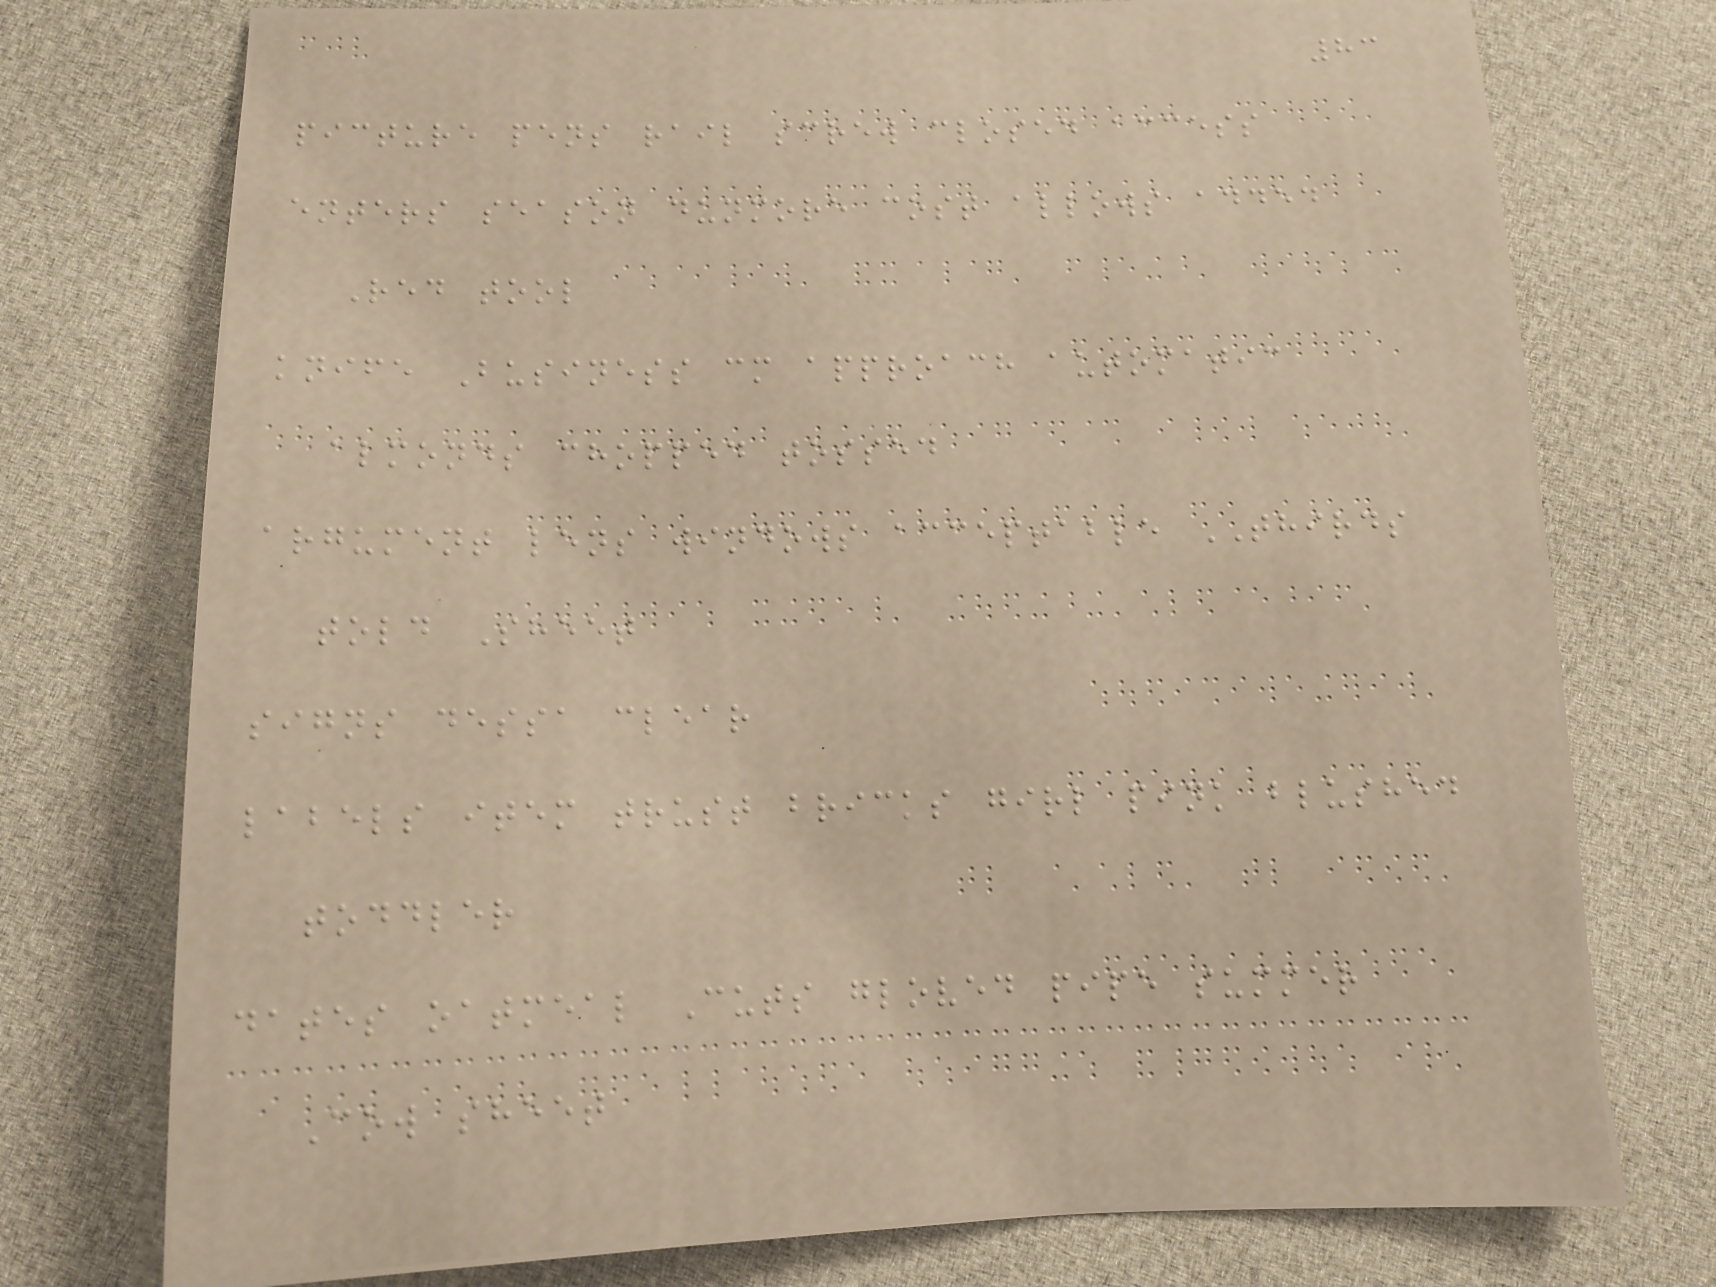83
picture pens rail screw closed access
enters season dunmore cost allows added
Red tool
knife Business cm approach automatic
almonds chopped tossed
argument lens windows acceptable THIRDS
told Sheet
signs dessa clear
labels item trust bricks girl pink blushed
toddler
dates oatmeal Cuts gloved pipe summer
Cow sheet
